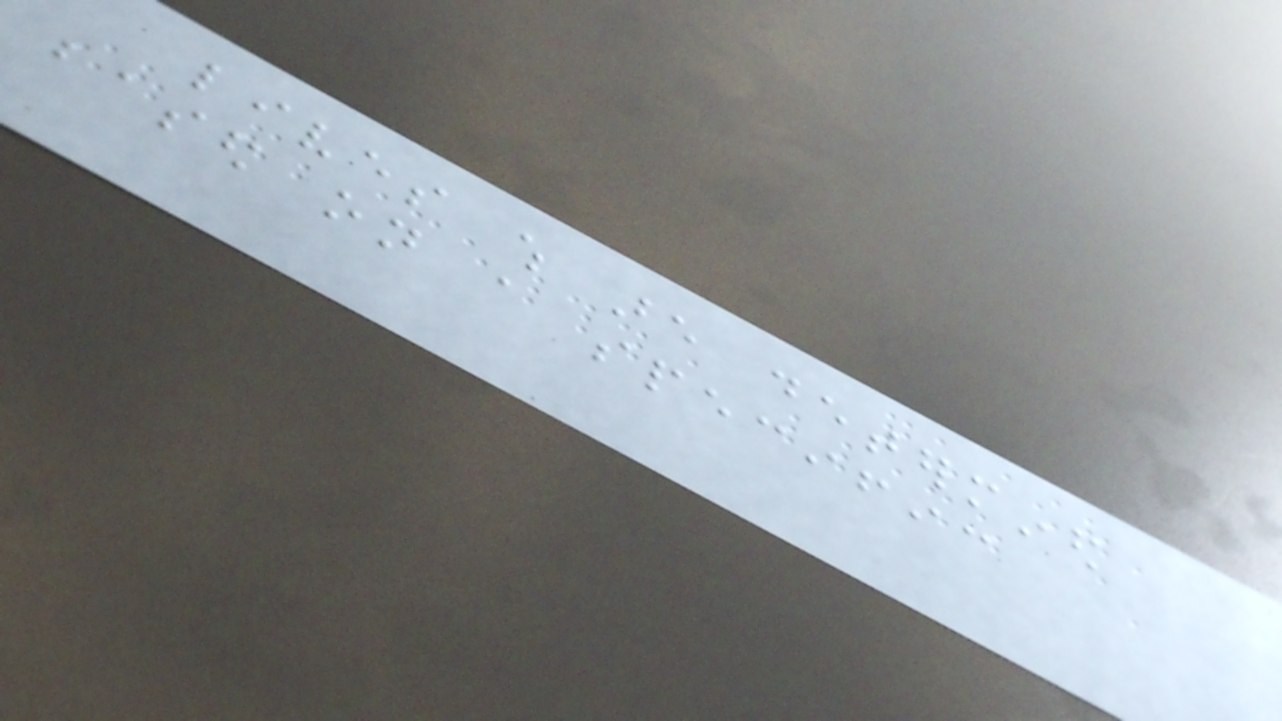lives which are determined
based on a specific
